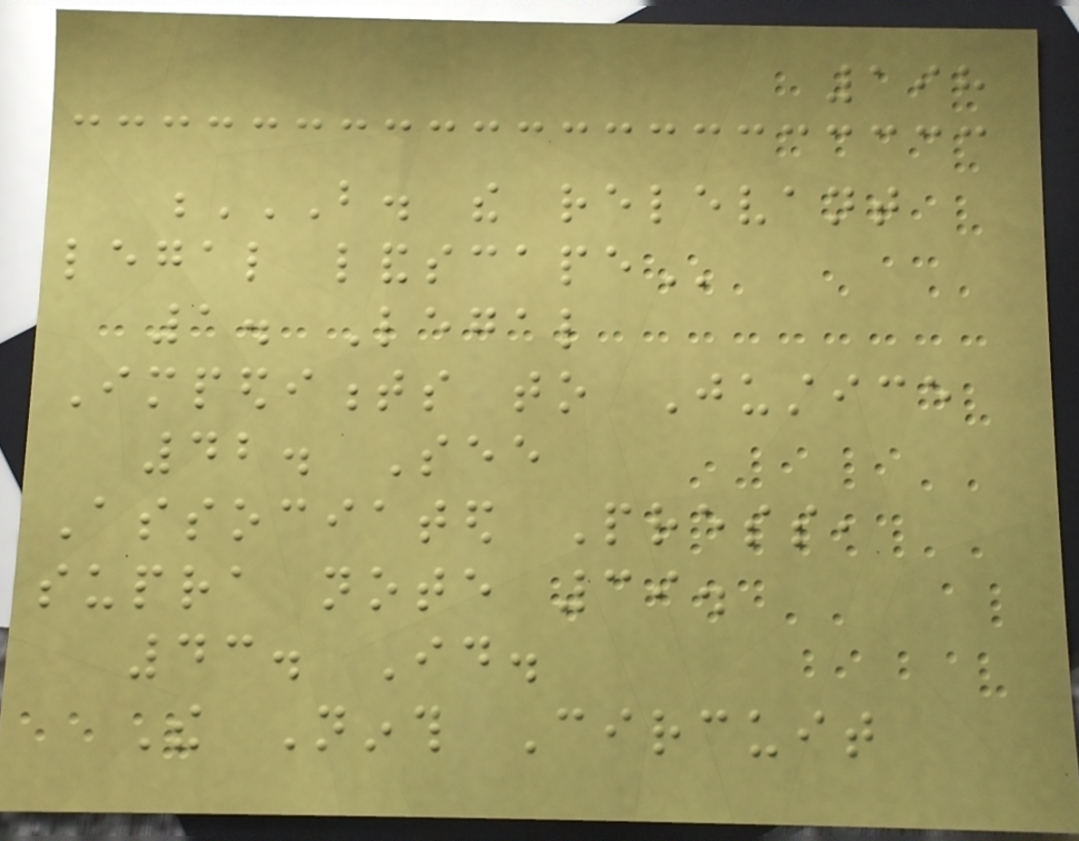198
B. THE RELEVANT
LEGAL LANDSCAPE
1. Legal
Impediments to Justice
42. See
Associated Press,
supra note 39.
43. Id.
The Ninth Circuit
